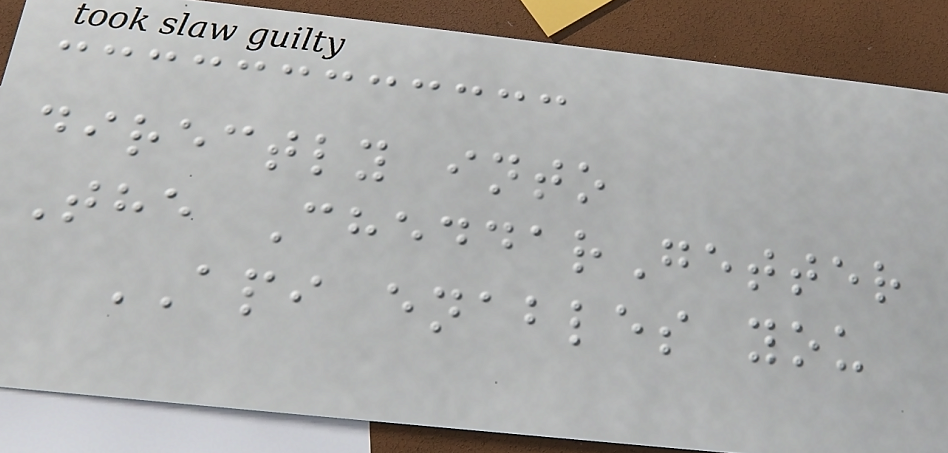directly into
The CheddarGetter
API enables you
